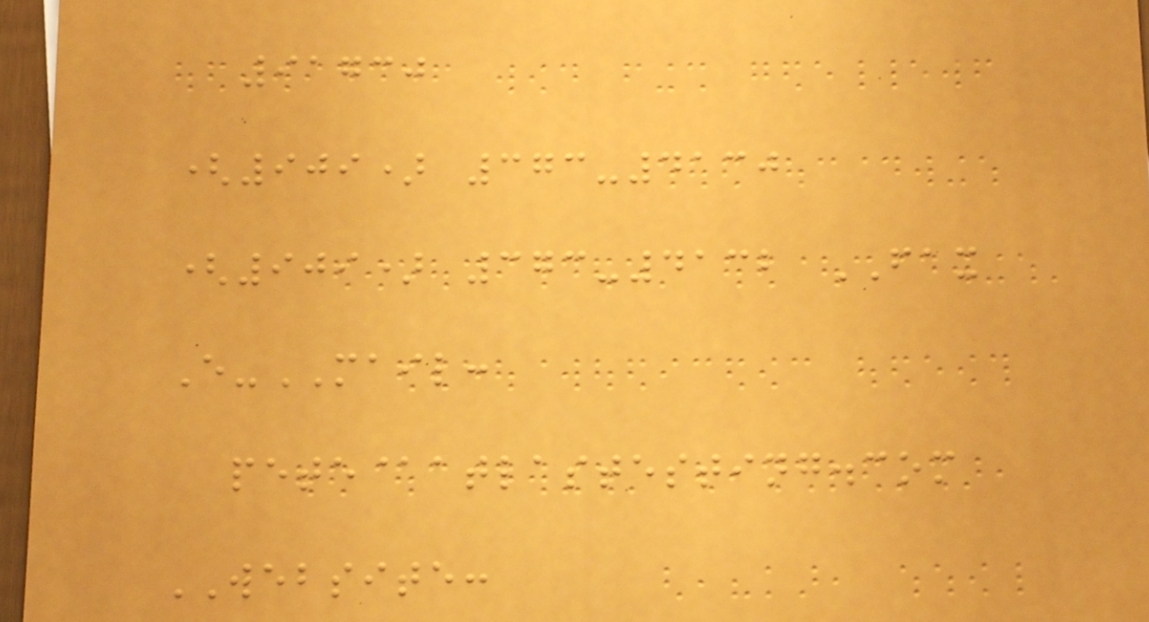91730
(909) 373-4130
(909) 373-4132 FAX
E-MAIL:
pete@atlastesting.com
WEBSITE:
